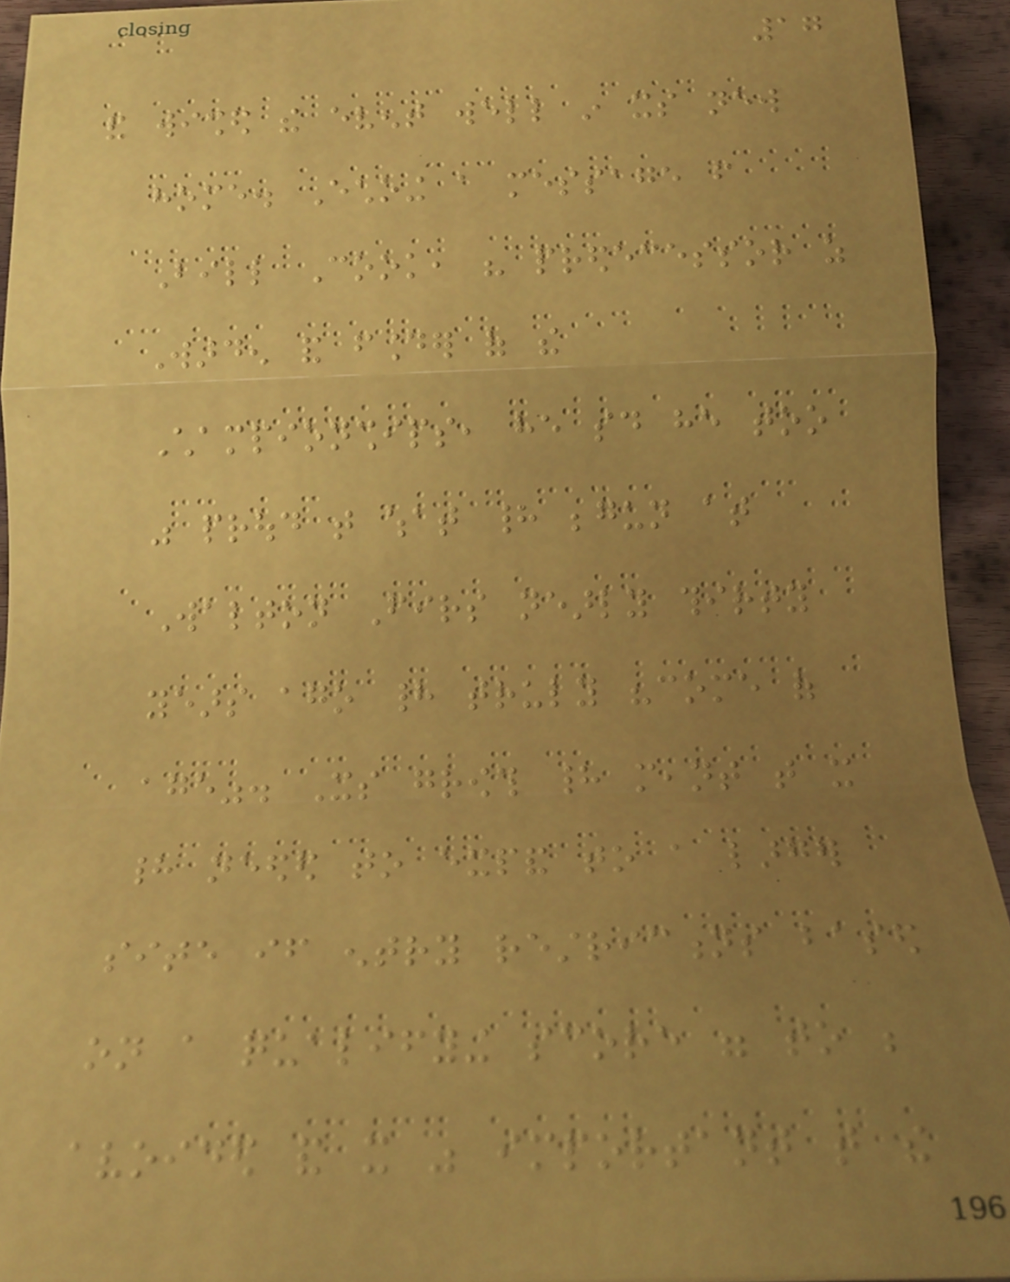17
and wished the event well in its new
home. Echoing a message from
Bill Cook, his predecessor as
Warden and founder of the
Championships, he said he too
was proud that what had begun at
Walton Firs nearly thirty
years ago had truly "come of
age". Its growth had meant that it
had needed to expand to a larger
site if entry restrictions based
on a qualifying score were to be
avoided and it was important that the
